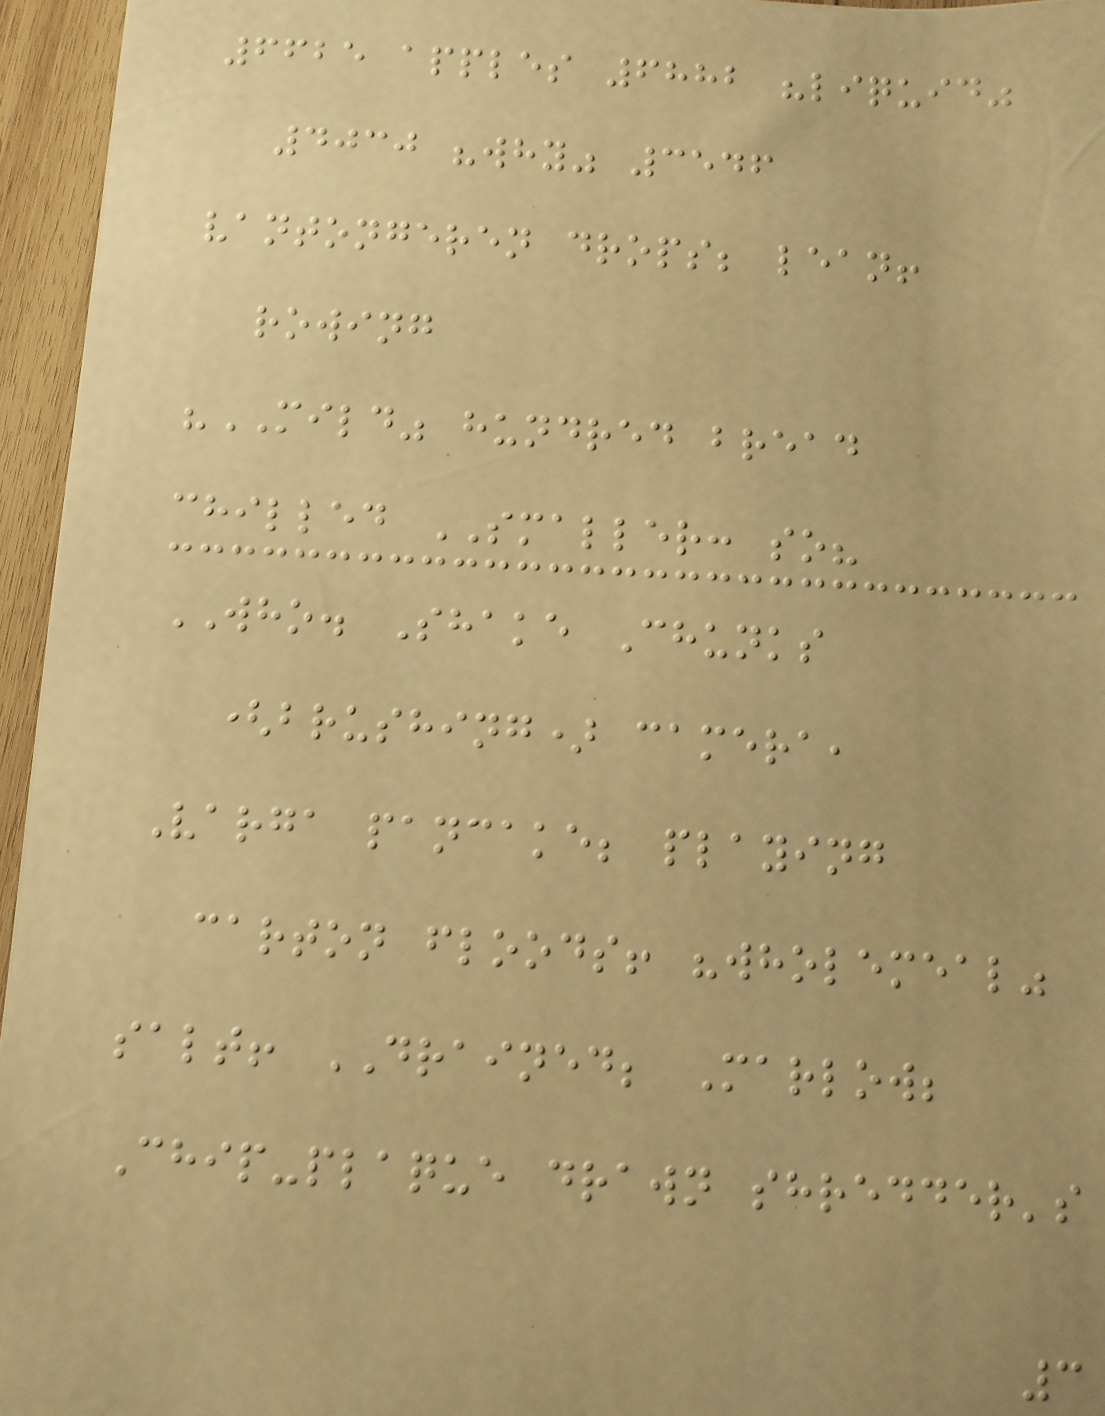6625 apples 6882 "liquid"
4030 "why" 3546
vantongeren drops; lean!
rowing
"MILD" hundred bread
chilled SMALLER: so?
WHO. Shake Chunks
(brushing) camera,
Varga pancake; playing
carton floods! "wholemeal"
salt! DRAINED; Marlow;
Chip-plaque drawn shredder's
3
